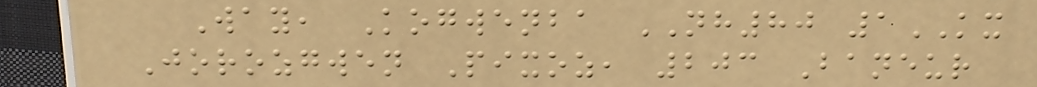Way, Kogwenba NH80 1KX
Jorozgwen Pixoz, 203 Baneur
